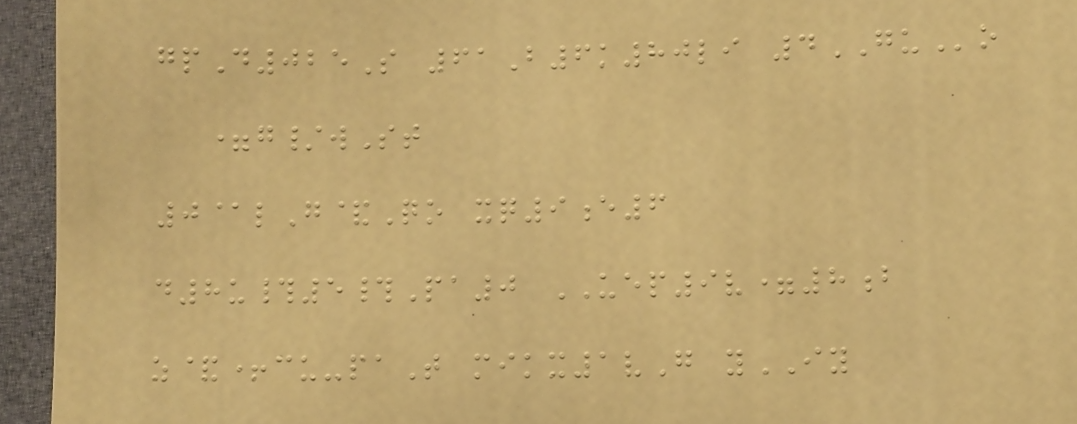gpD025S 61B6k80li 4GUo
=g/wSt
0@lG&Qo xq9e6
d8u#5#Pa0 UEP9v=8b
z&+cu-paT mikx1vG yIY
